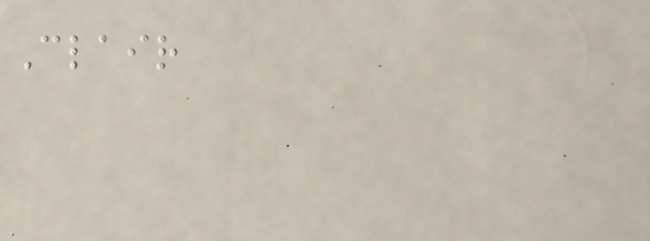Clair
